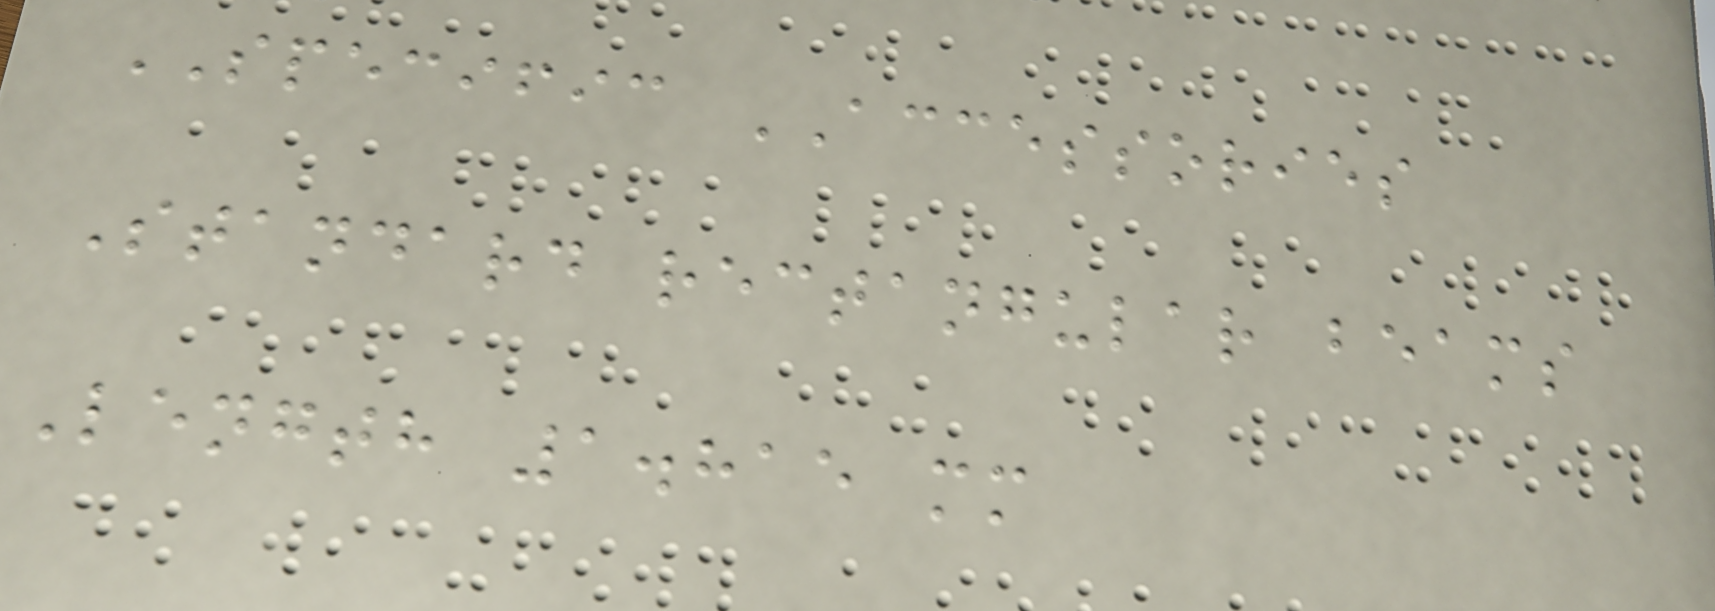SPECIFIC ACCESSORIES
Standard rectangular beams
Length 1.815 mm
